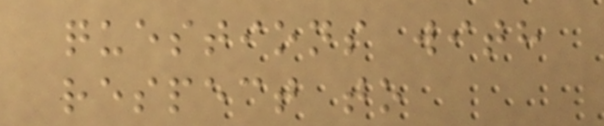questions with
respect to
